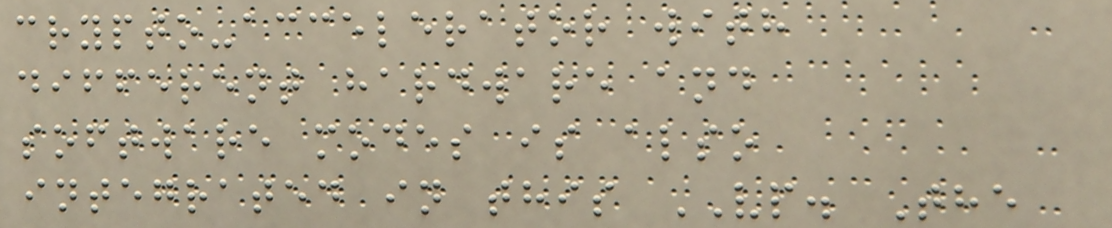crypto-accelerator with
different hardware and
software modes is also
integrated in this VP. The
